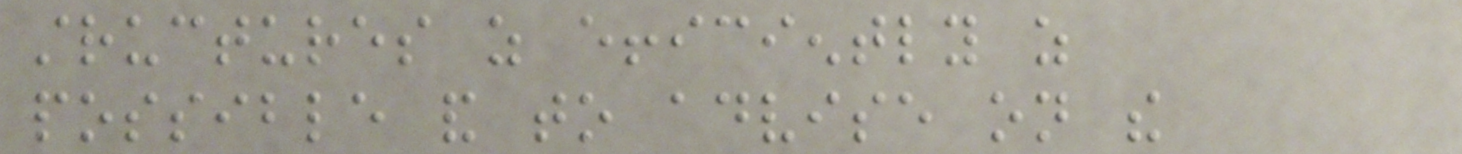structures as efficiently as
possible and to advise on the
